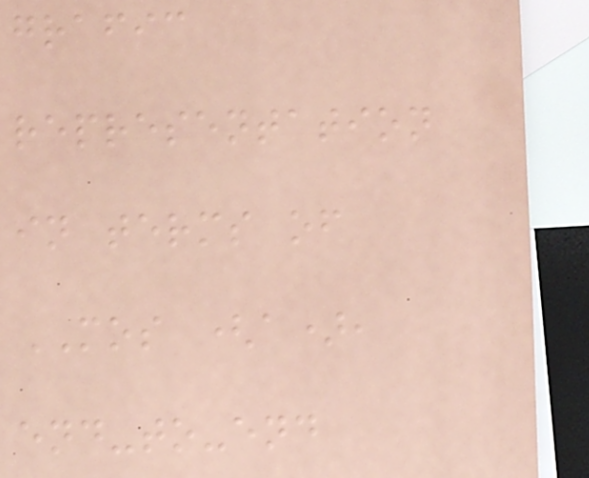grafic
representation
in terms of
MOS (a),
end-to-end
